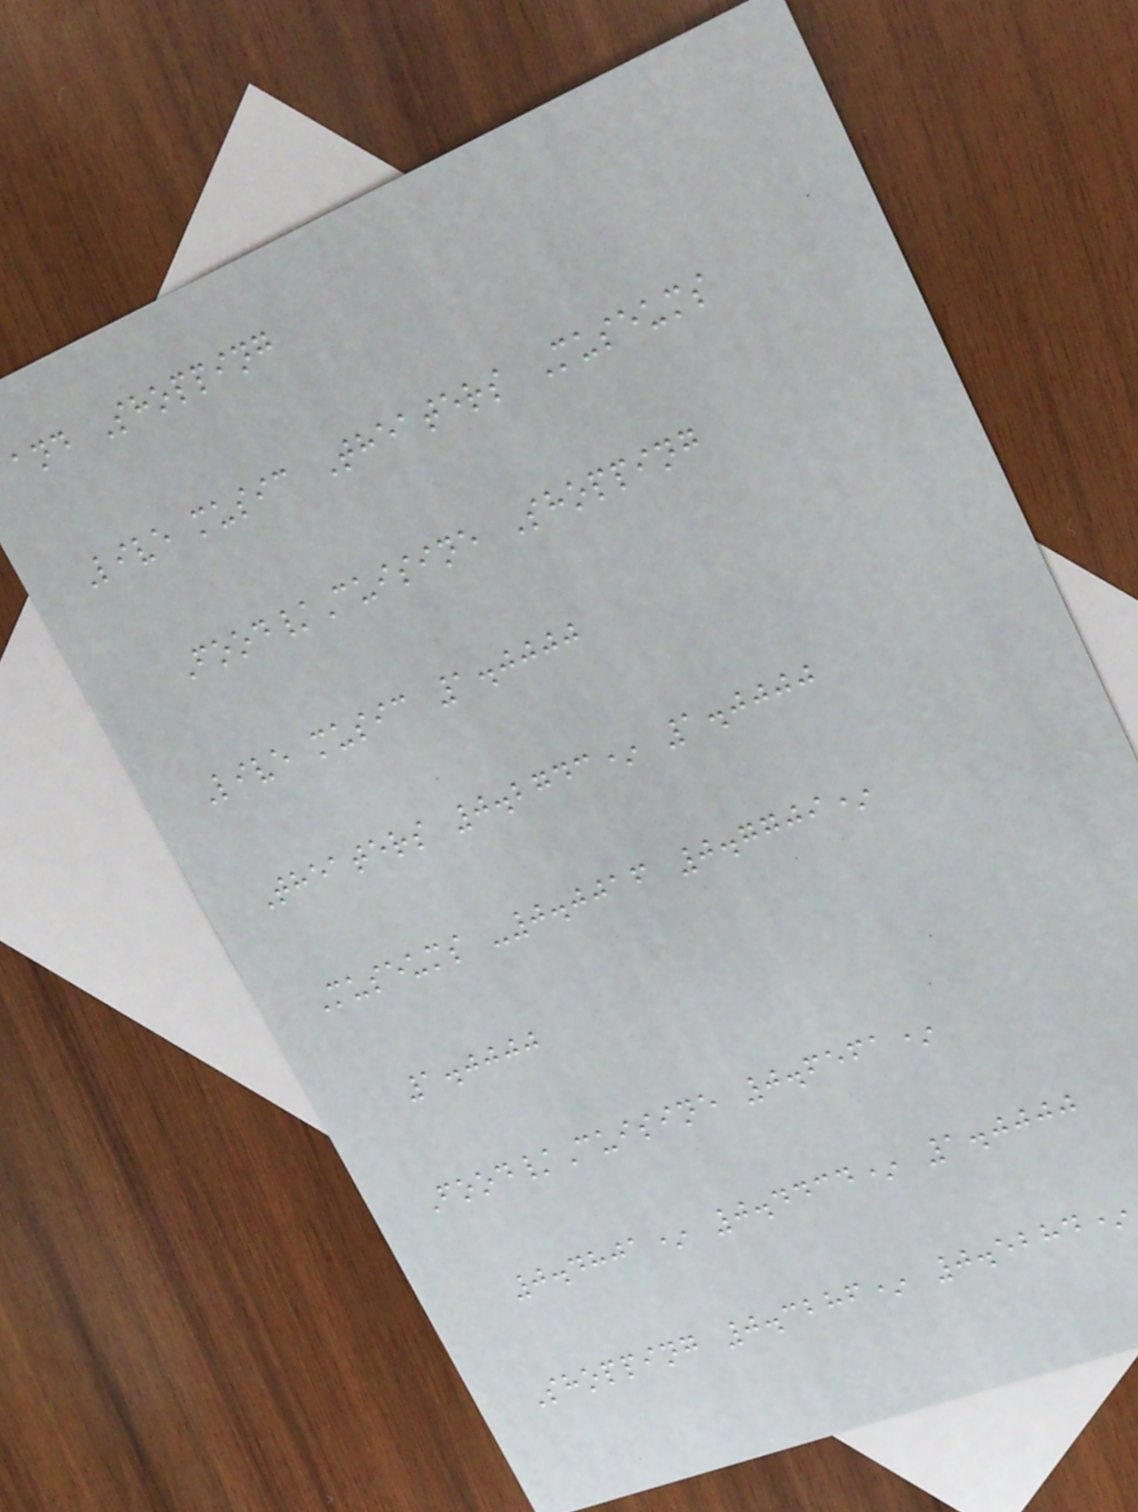and Shopping
Live music Theaters Museums
Food/Cuisine Shopping
Live music 1.0000
Theaters 0.2743* 1.0000
Museums -0.0016 0.7709*
1.0000
Food/Cuisine 0.6561*
0.4801* 0.4434* 1.0000
Shopping 0.3286* 0.5284*
